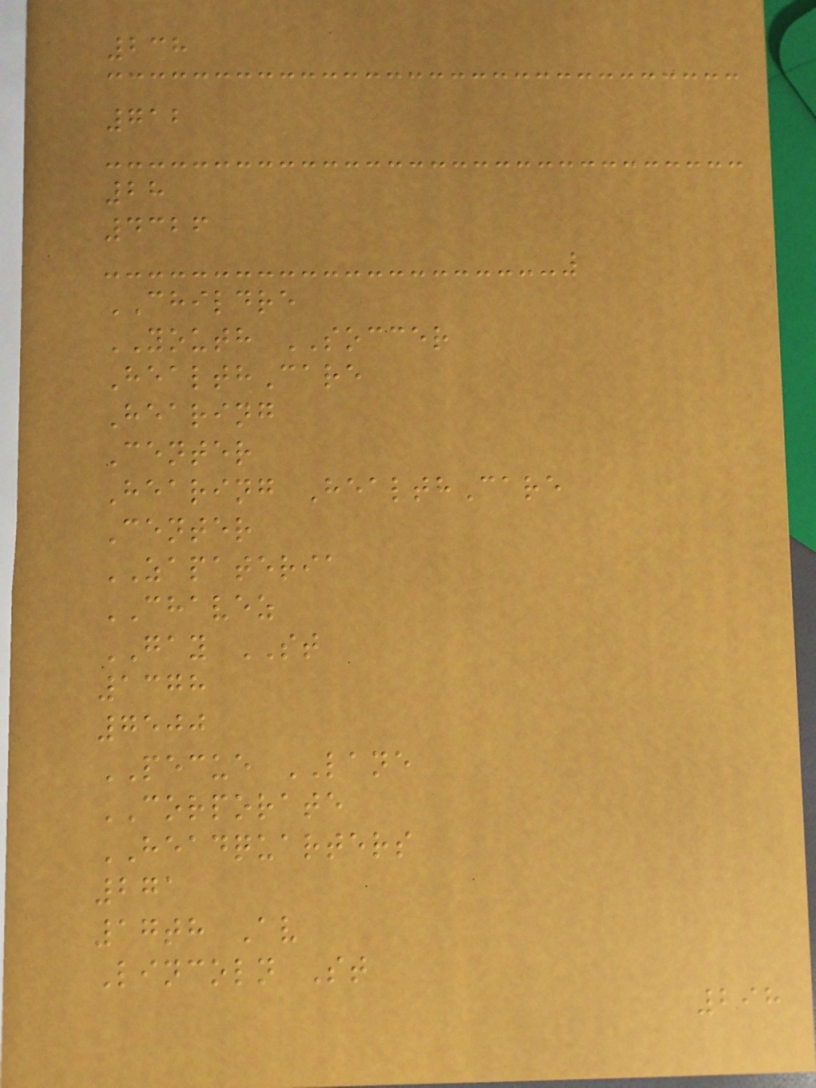238
712
28
4326
CHILDRE
YOUTH SOCCER
HealthCare
Hearing
Center
Hearing HealthCare
Center
ZAPATERIA
CHAVEZ
GAY ST
1378
7500
PECUE LANE
CORPORATE
HEADQUARTERS
271
17th Av
Lincoln St
298
